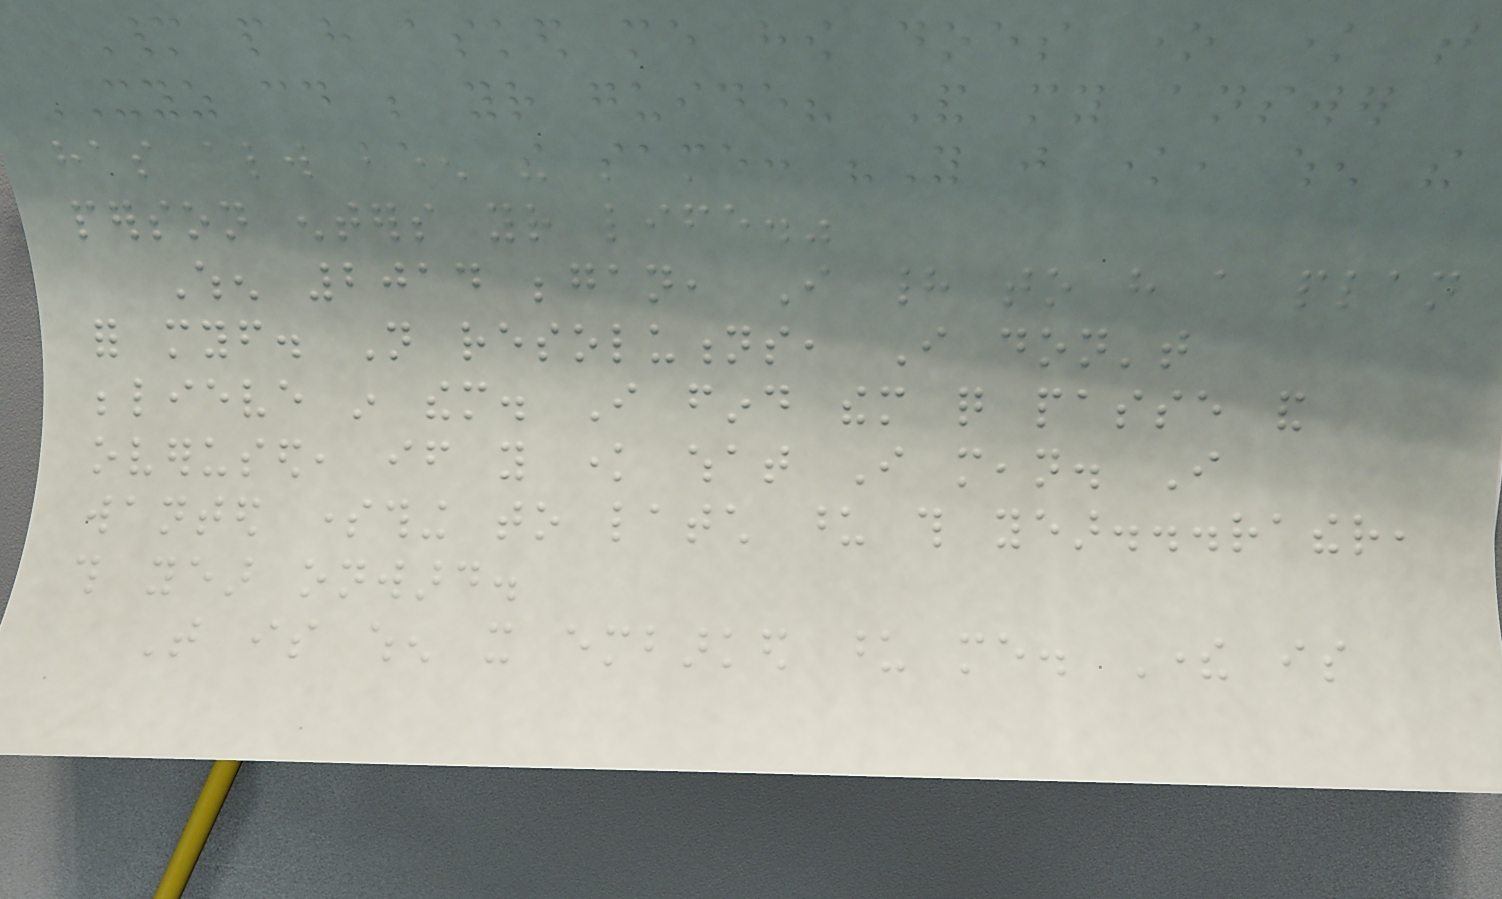Many people have asked me how does one know that
XYZ could be your guide? And my answer
has always been the same: "You just know, when the
person enters your life."
When 2014 began, I had to have a plan
for myself. Not resolutions, I don't
believe in them. I find them quite passe and
overused, if you know what I mean. I
wanted something to latch upon this year...rather,
this year onward.
That is when it embarked upon me. There is
